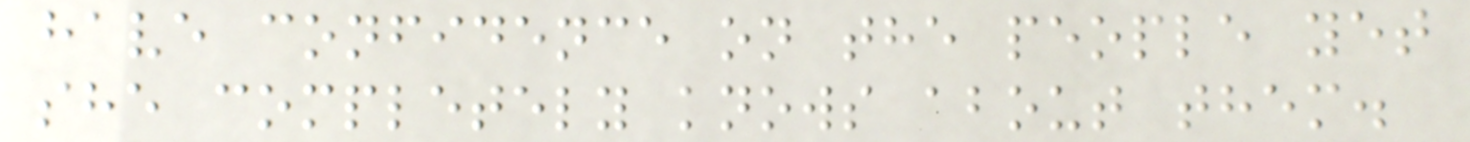have confidence on the people yet
she completely knows about them.
